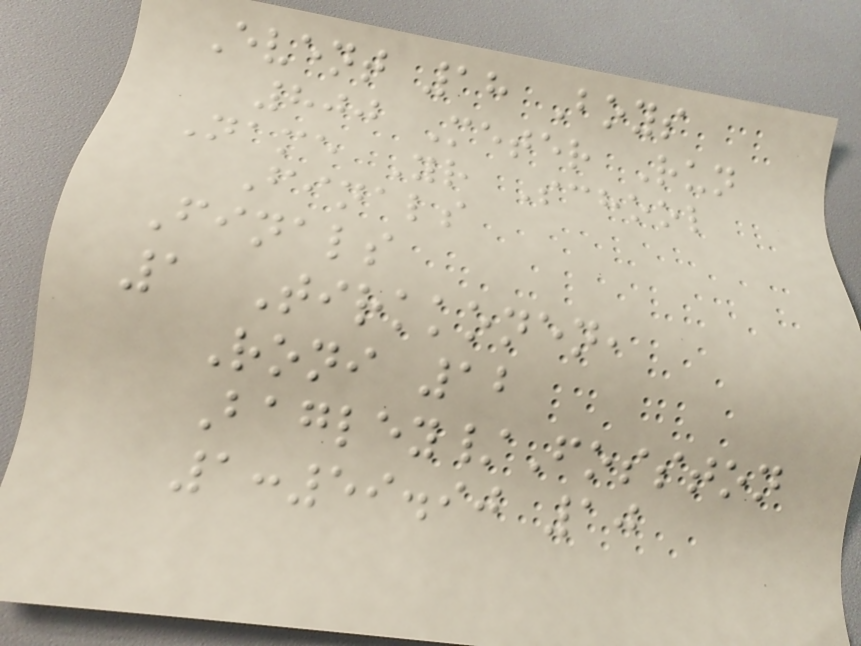Event 18 Boys
800 Meter Run
Name Yr School
Finals
Finals
1 Tirkkonen,
Roni 12
Bagley/Fosston
1:59.90 10
